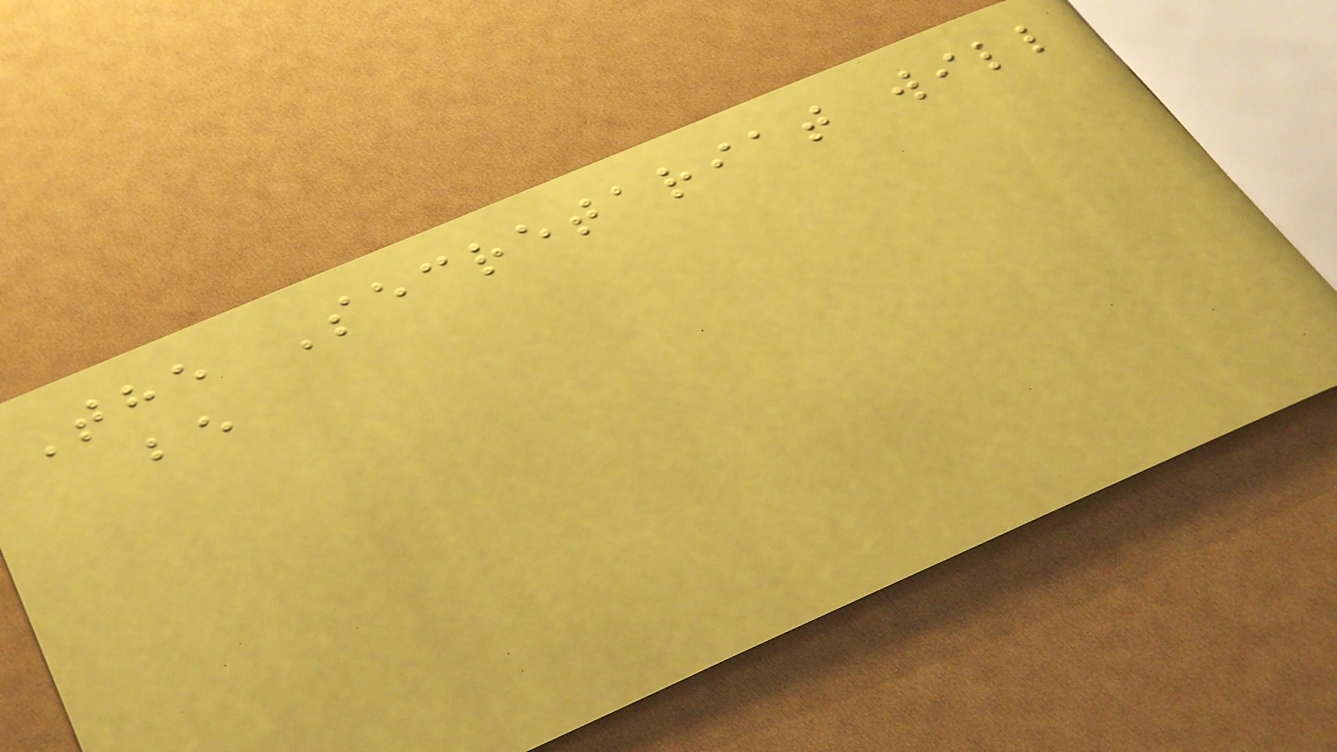The Secretariat will
be
